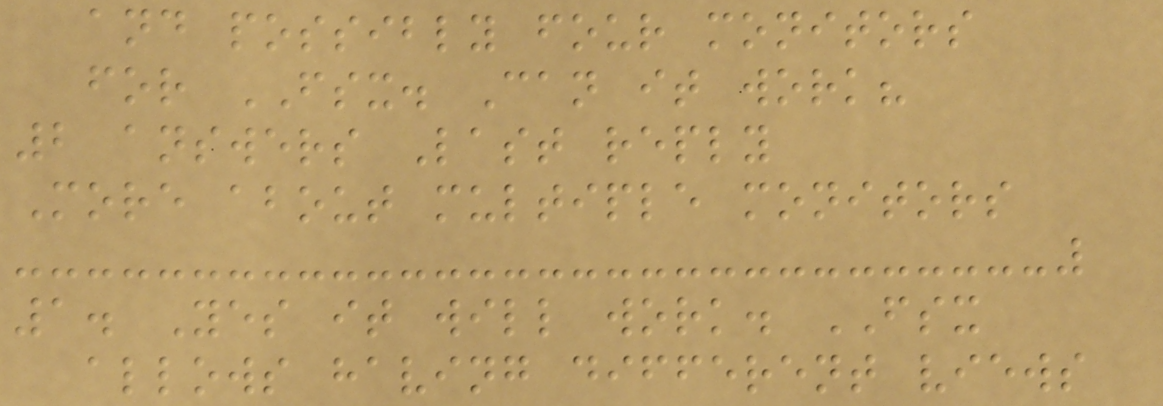and possibly four monitors
for FSX. Can it work?
2 answers Last reply
More about multiple monitors
1. Yes it will work. FSX
allows having different views
